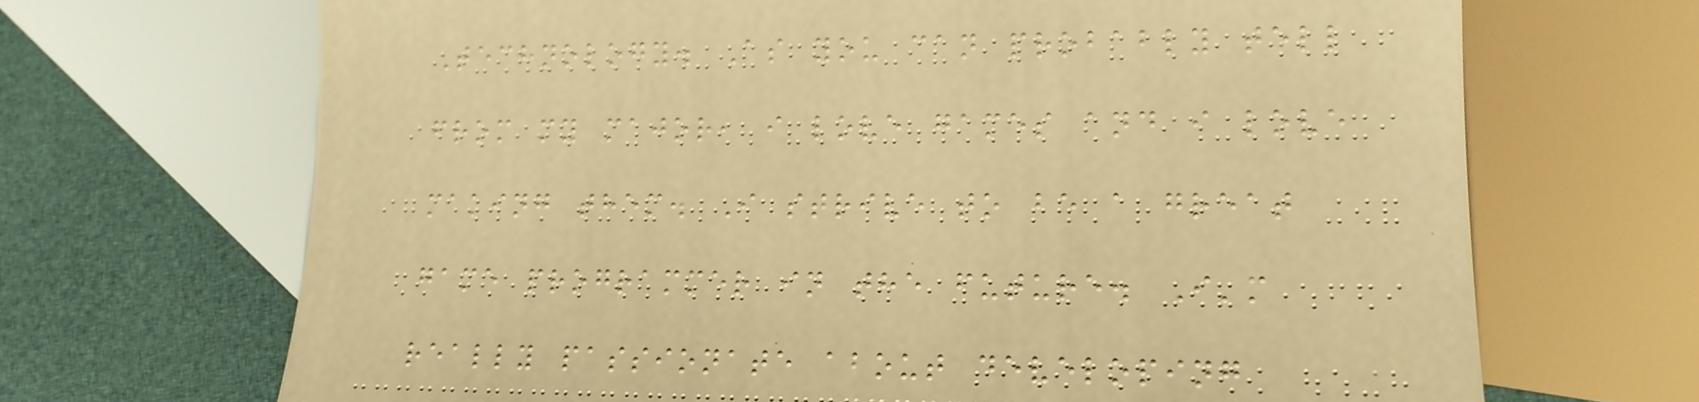Technology. As you can probably tell
from my major, i love games and i love
making them. I strive to be a great
game programmer in the future. I'm
really passionate about developing
